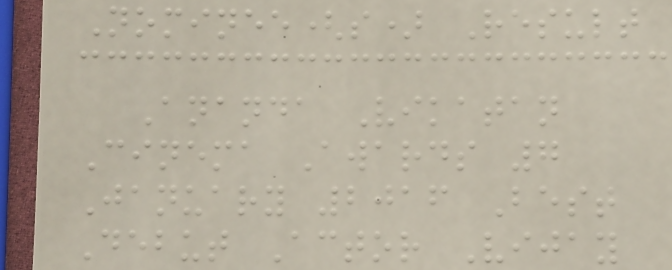Nominee(s) Result
Ananda Vikatan
Cinema Awards 7
January 2016 Best
Debut Actor Vijay
